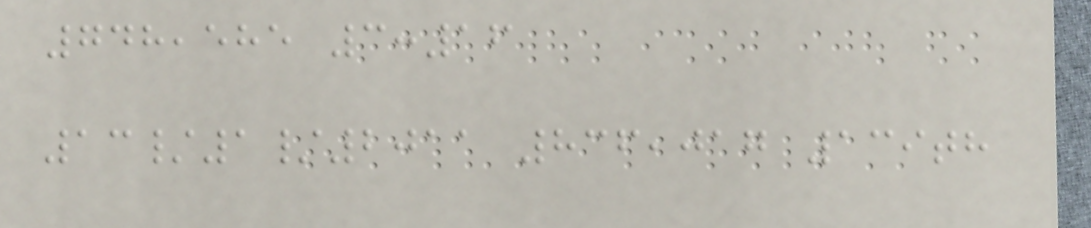748,585 3:16
13/1/2011 836,017 139th
